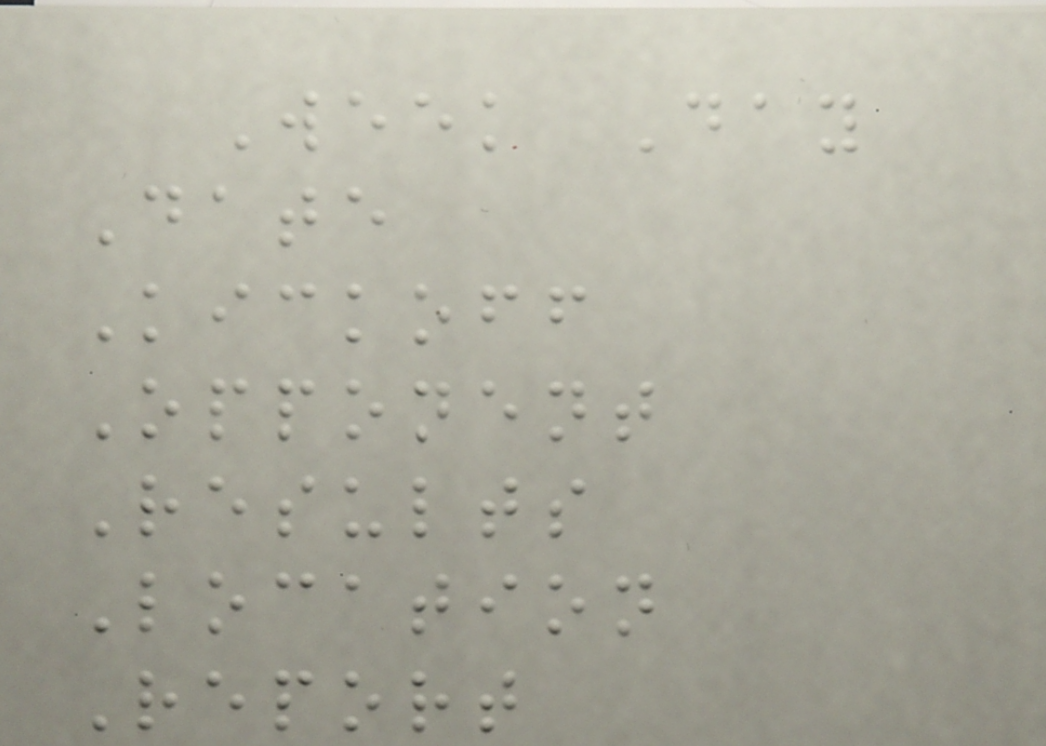Week Day
Date
Kickoff
Opponent
Results
Location
Report
